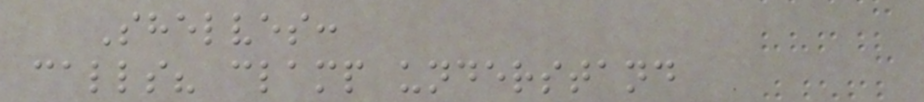Shelves:
calls? clamp understand
